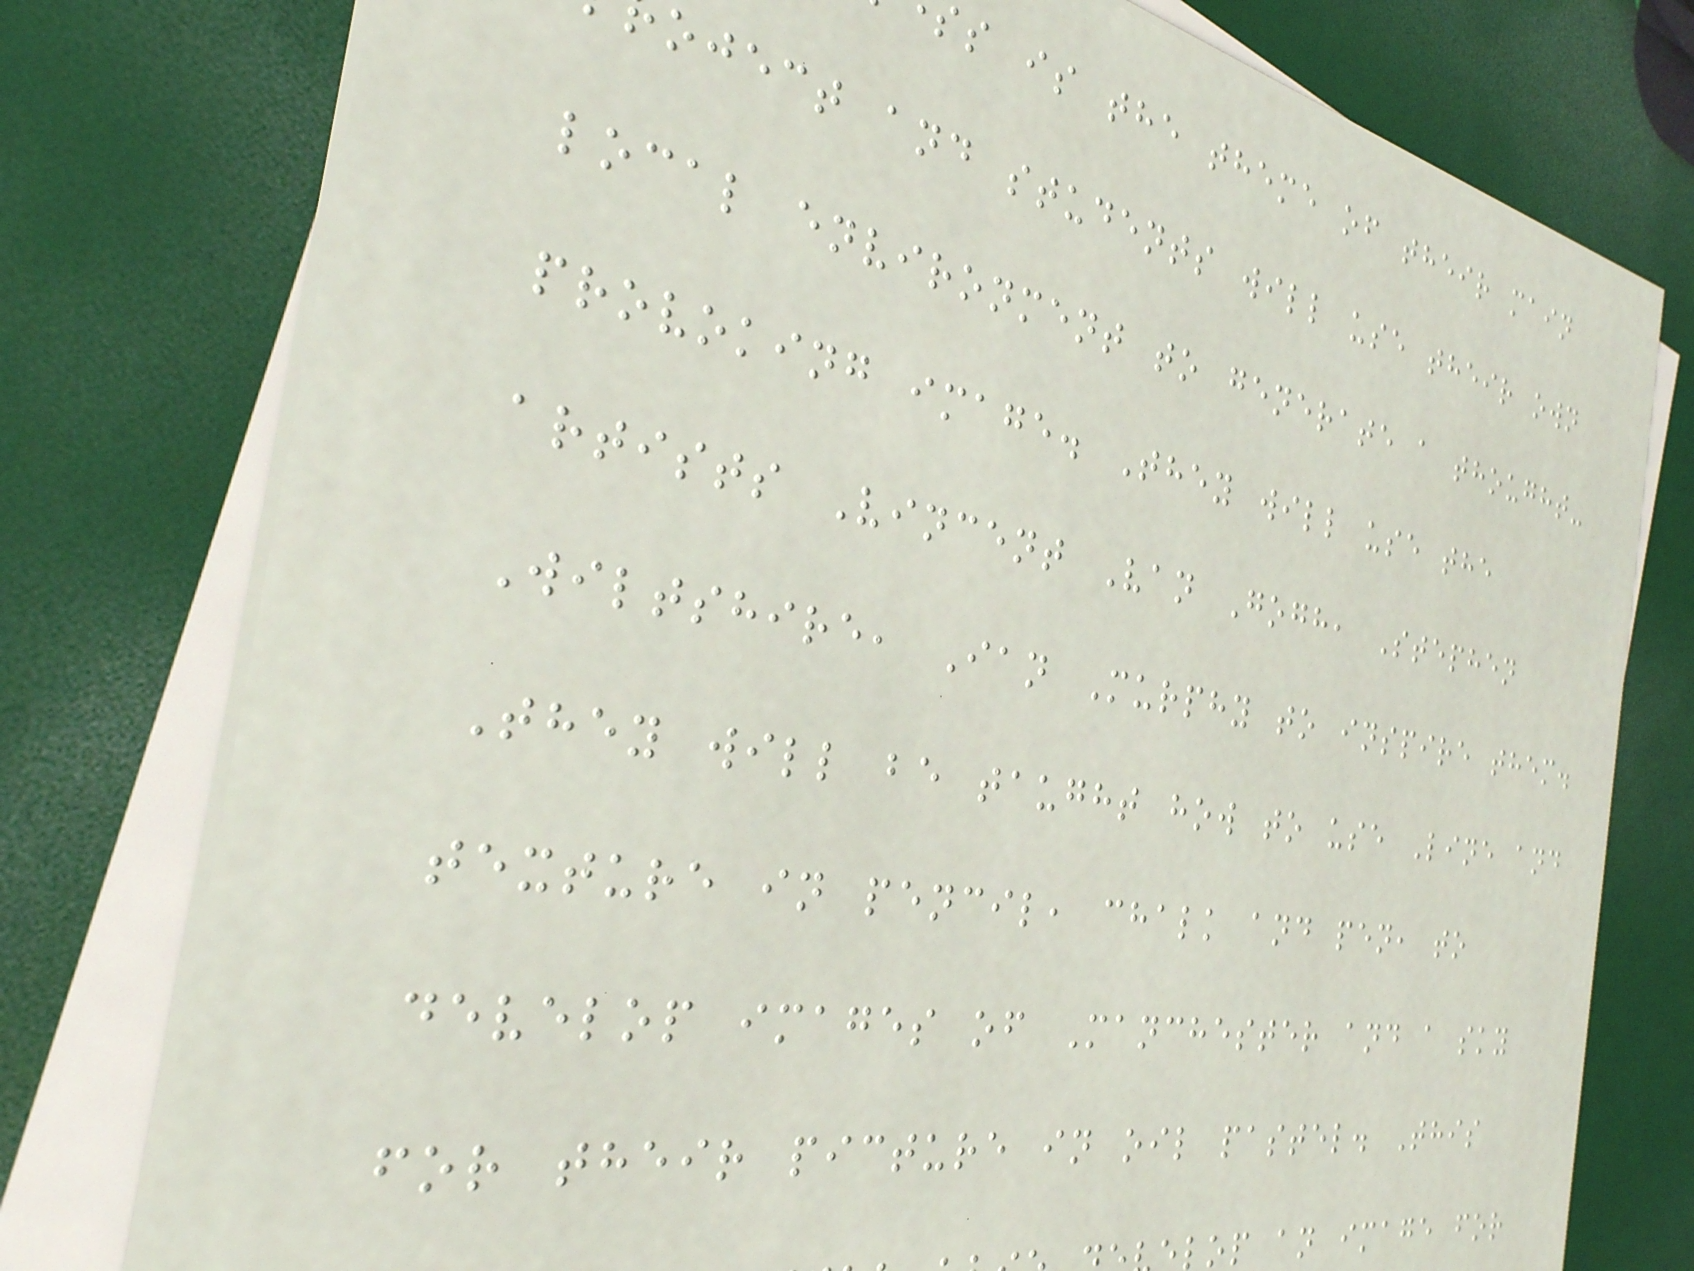s is the theme of their main
oject and students will use their own
local environment to generate a thought-
provoking image. They will use the
artists Vincent Van Gogh, Stephen
Wiltshire, Ian Murphy to inspire them.
They will be taught how to use Line and
texture in pencil, chalk and pen, to
develop images of Manchester and a sky
for their picture in oil pastel. This
lop an image for
